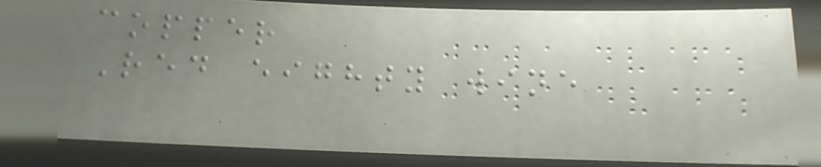copper
Red eighty wine
